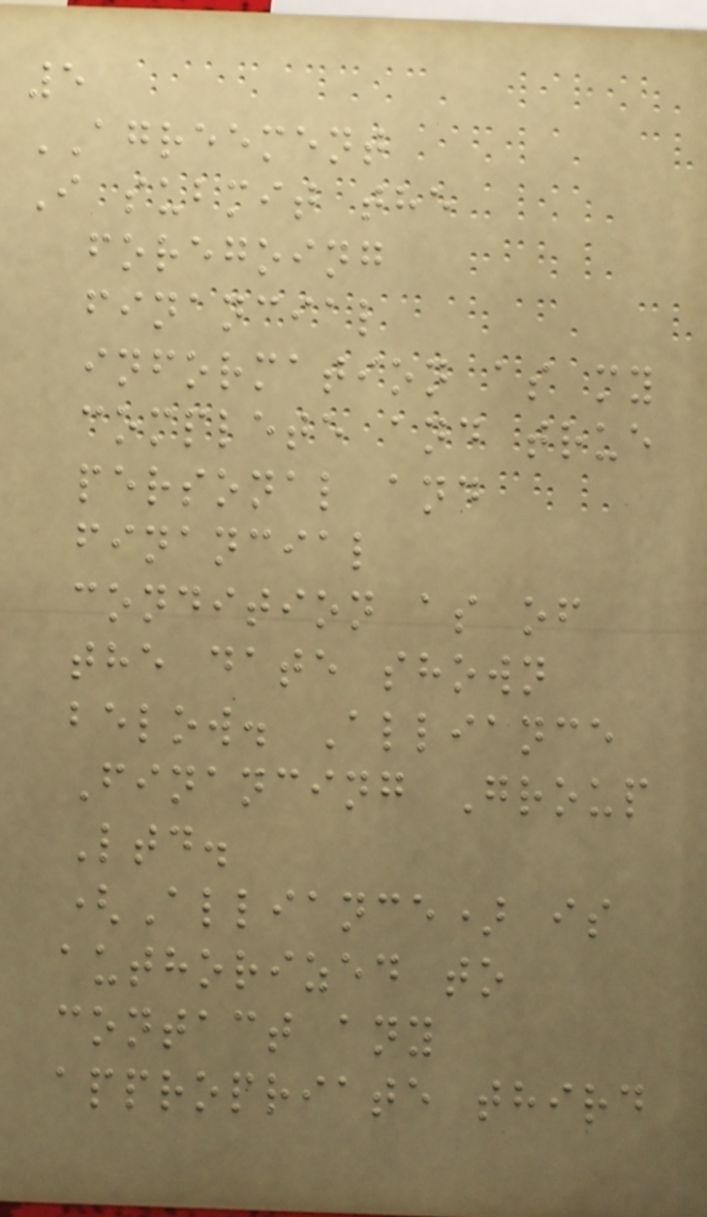5
AGREEMENT
I submit the
foregoing
financial
information as my
complete and true
personal and
financial
condition as of
the date shown
below. Alliance
Financing Group
Ltd.
(Alliance) is
authorized to
contact any
appropriate third
